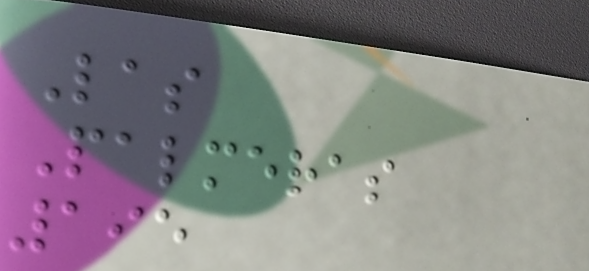Las
Palmeras
195
